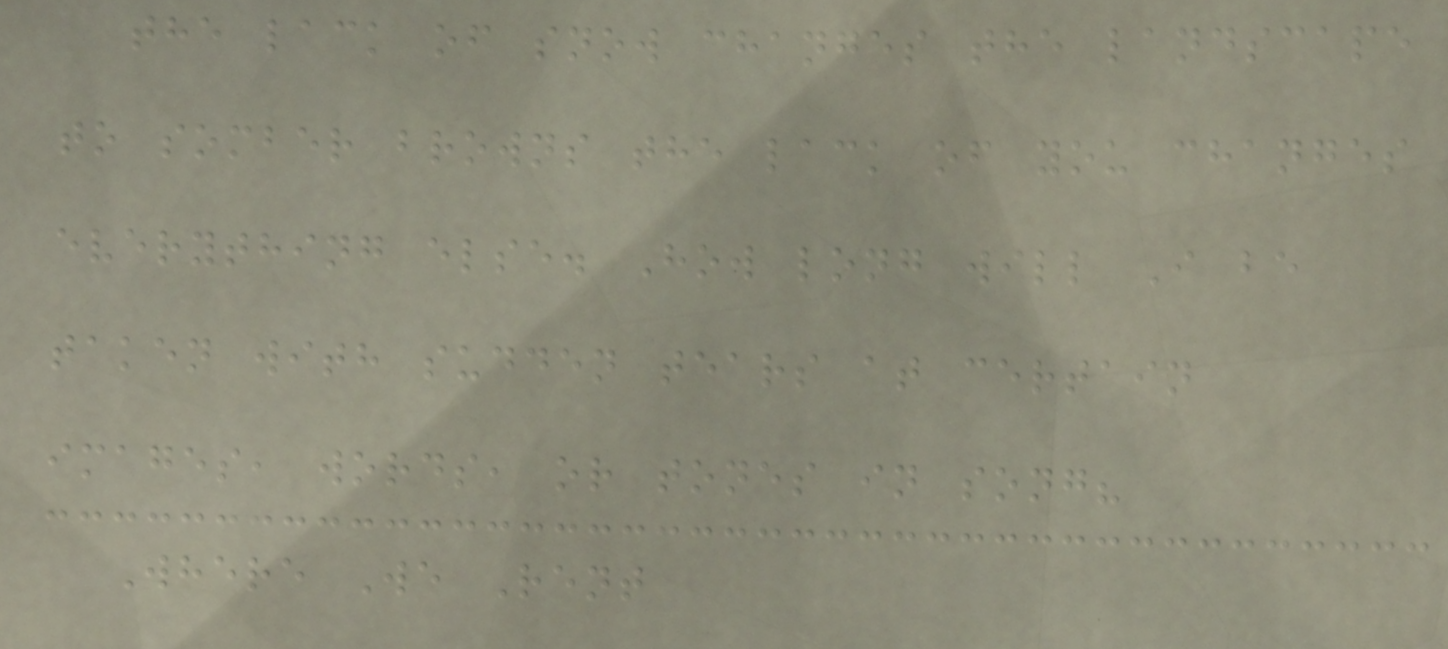the lack of snow changes the landscape
to somber browns the lack of you changes
everything else. How long will I be
taken with sudden tears at certain
images, words, or tones in song?
Where We Rent
